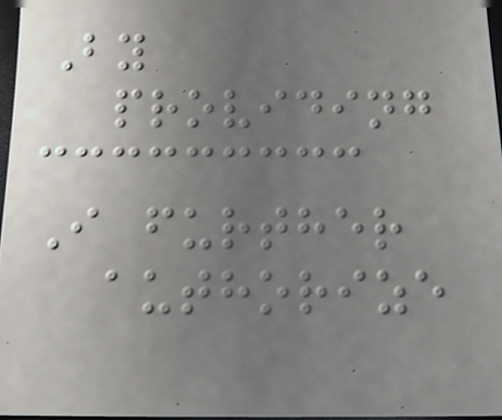By
providing
I further
authorize
